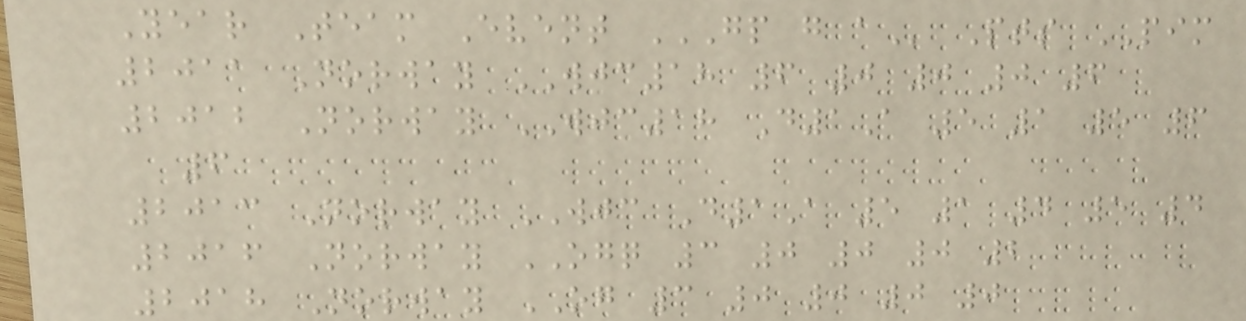Year Team Event GP G A Pts PIM
2011 Norway WJC18 6 0 0 0 6
2012 Norway WJC18 D1A 5 1 5 6
6
2013 Norway WJC D1A 5 1 4 5 4
2016 Norway OGQ 3 0 0 0 2
2018 Norway OG 3 0 0 0 0
